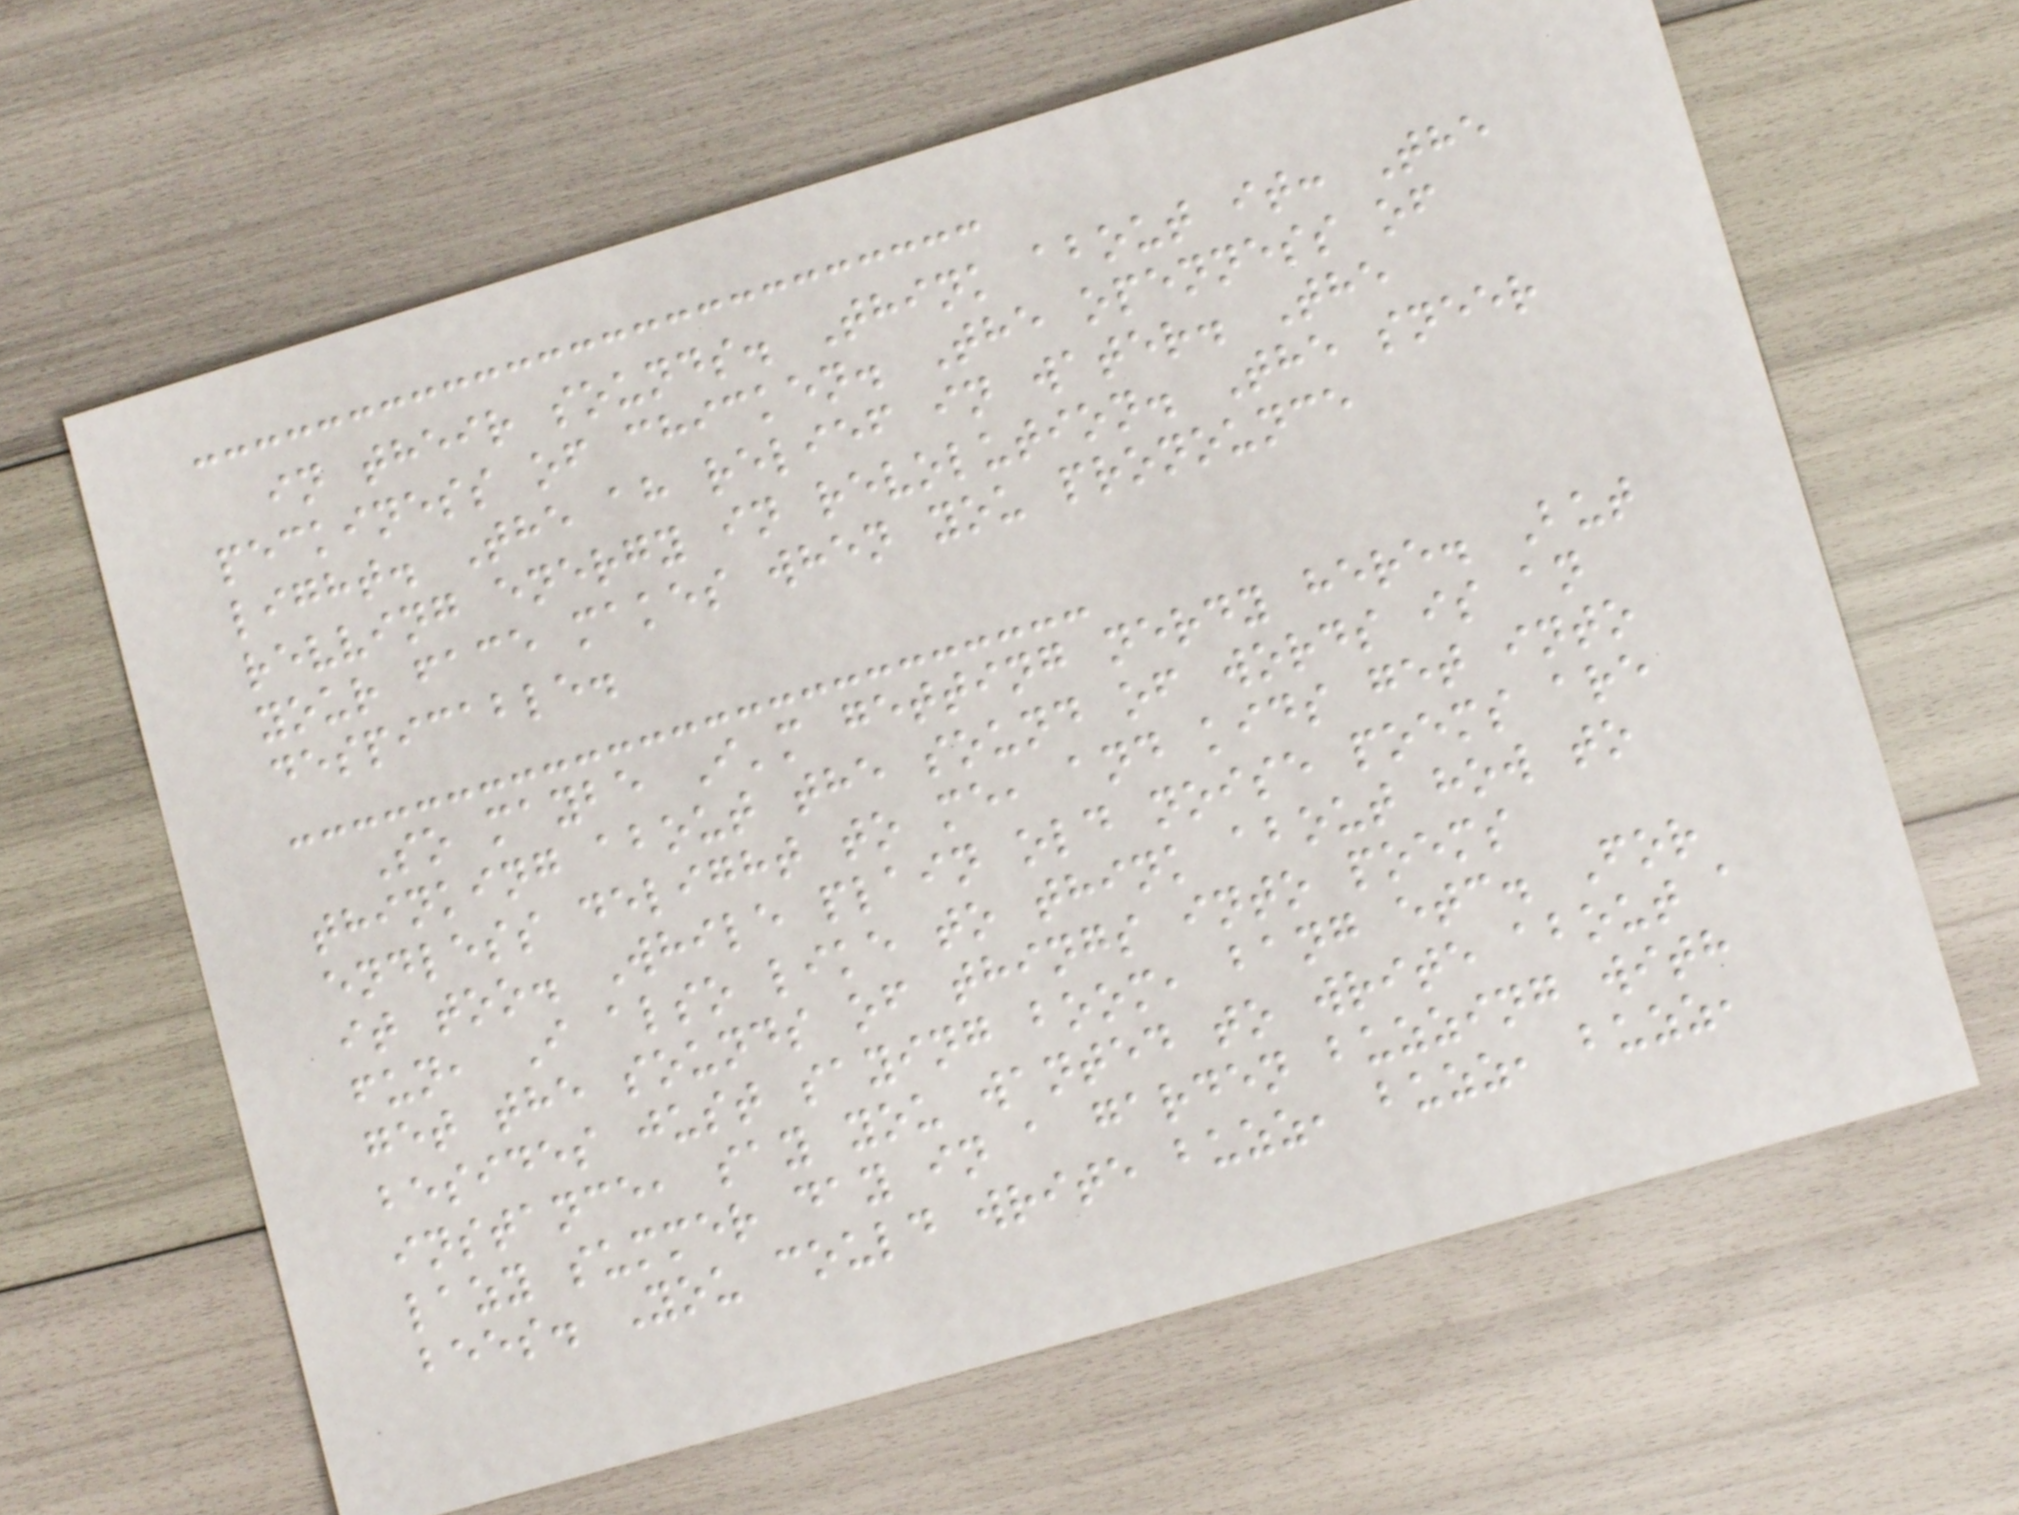in their sounds. Think about it: The
peckiness of chicken. The openness of
light. The ah relief in water. The
revving energy in revolution. The sneer
your face makes when you pronounce
despicable.
So maybe I'm getting nerdy here. But
thinking about the sound of words is an
endless delight to me, and kids get into
it too. While plain old noise poems are
fun, I also like to think about how to
get the sounds of things into poems
besides just saying boom, bang etc. For
instance, say you wanted to write about a
lazy summer day in a garden buzzing with
bees. You could write buzz, buzz, buzz,
